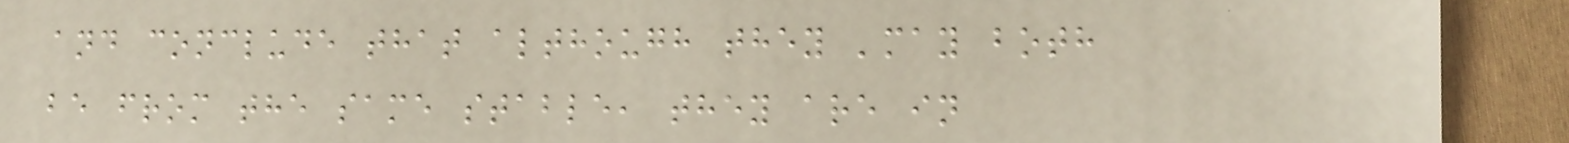and conclude that although they 'may both
be from the same stable, they are in
